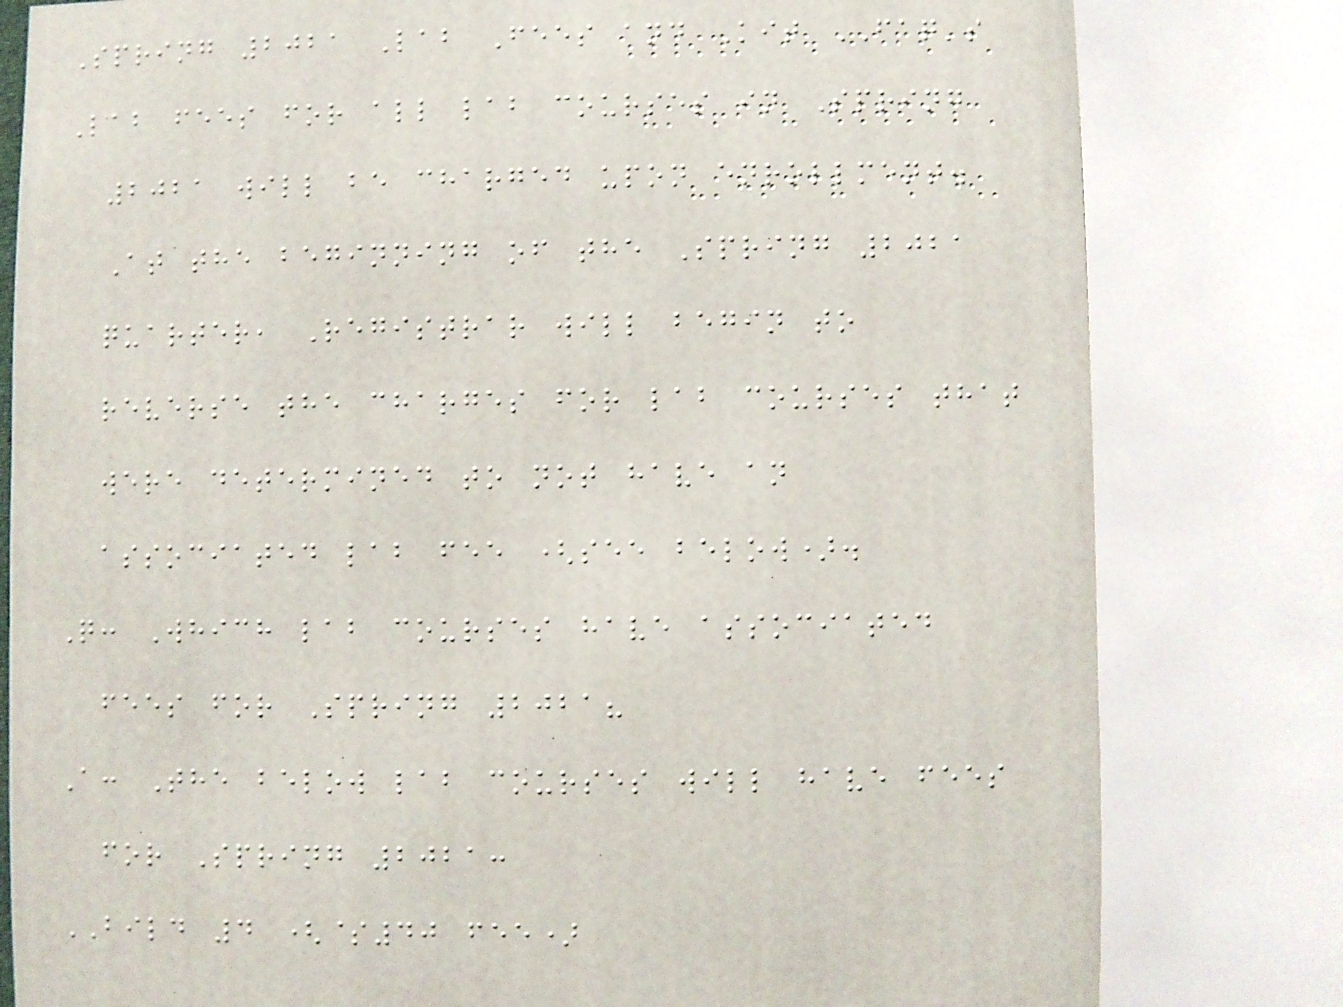Spring 2021 Lab Fees and Kit FAQ's
Lab fees for all lab courses in Spring
2021 will be charged upon enrollment.
At the beginning of the Spring 2021
quarter, Registrar will begin to
reverse the charges for lab courses that
were determined to not have an
associated lab fee (see below).
Q: Which lab courses have associated
fees for Spring 2021?
A: The below lab courses will have fees
for Spring 2021:
BILD 4 ($40 fee)
